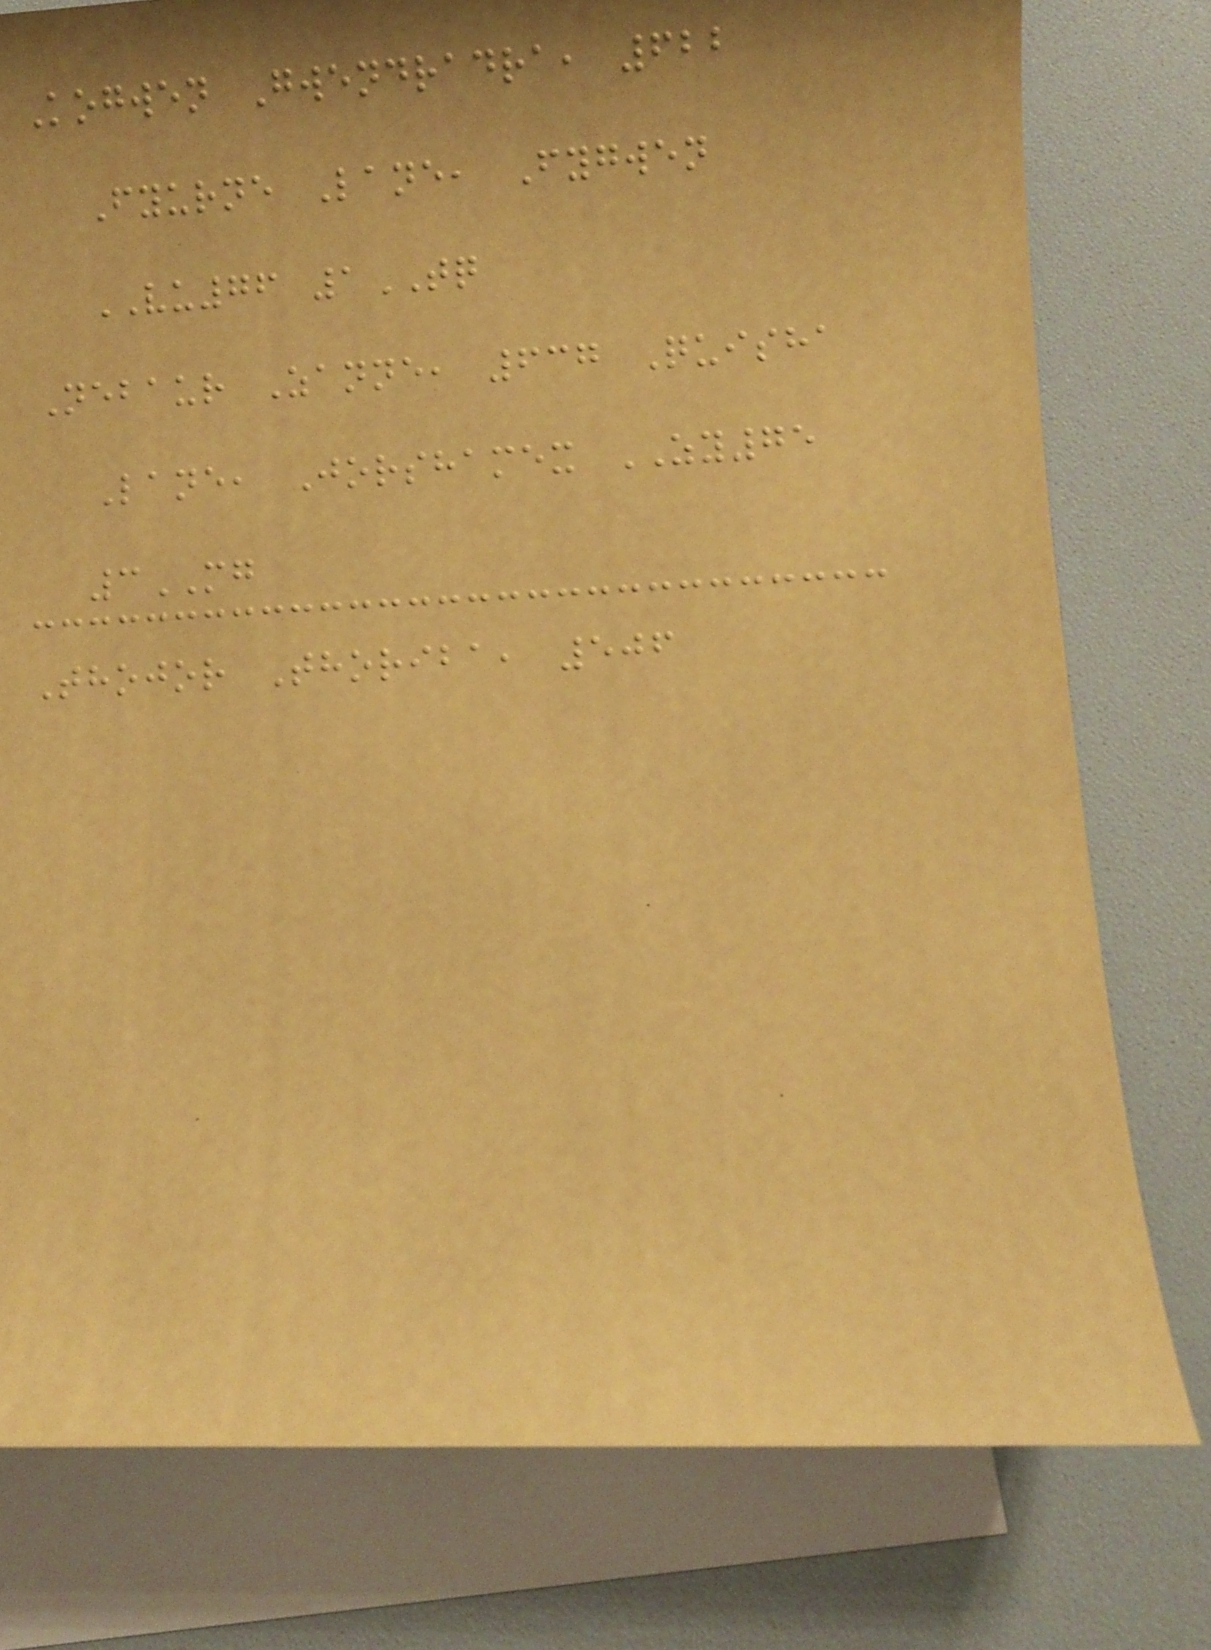Kogwen Gwendradra, 622
Fyurne Lane, Fygwen
VU76 1TQ
Nebaur Zanne, 637 Quisha
Lane, Jorshamex ZY75
3MG
Thojor Thoriba, 506
